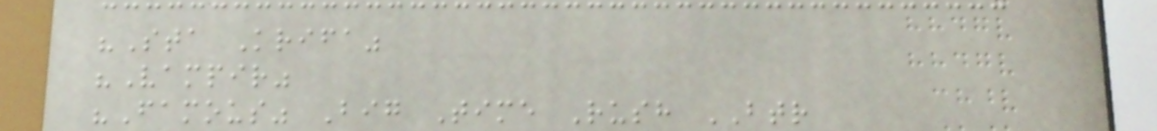"Sta Krifa"
"Vampir"
"Famous" Big Time Rush BTR
